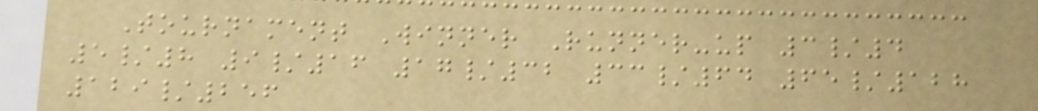Tournament Winner Runner-up 3/4
5/8 9/16 17/32 33/64 65/128
129/256
